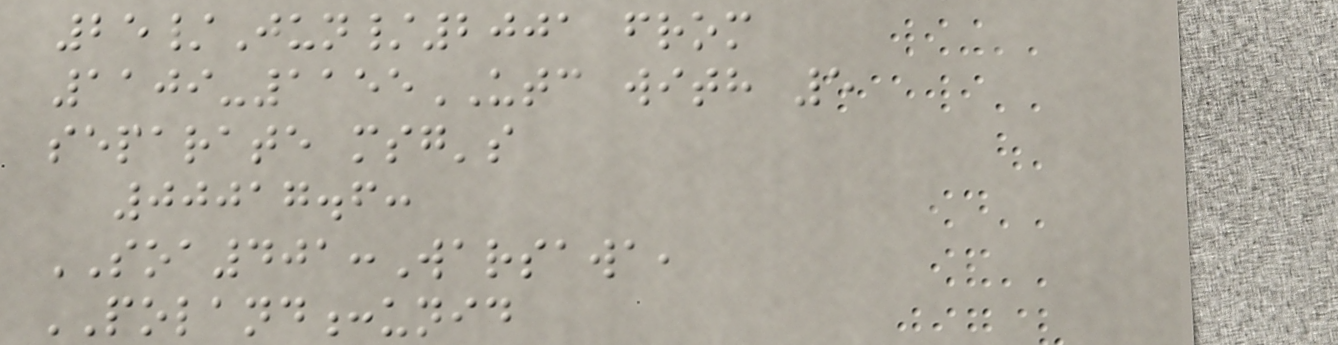25/Jun/2001 from
1109-1155UTC with 5
separate msg's
00017.6:
SOA401:Warsawa,
POLAND:unid
